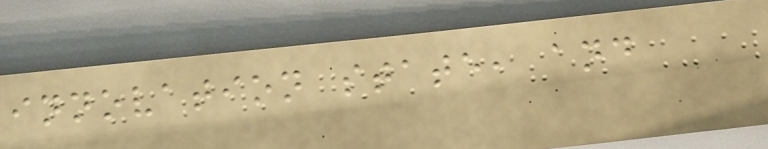innovation state, and
